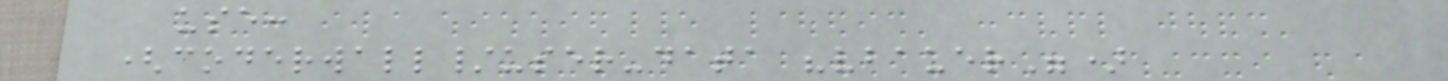use:
(coderwall/user-data "vbauer")
